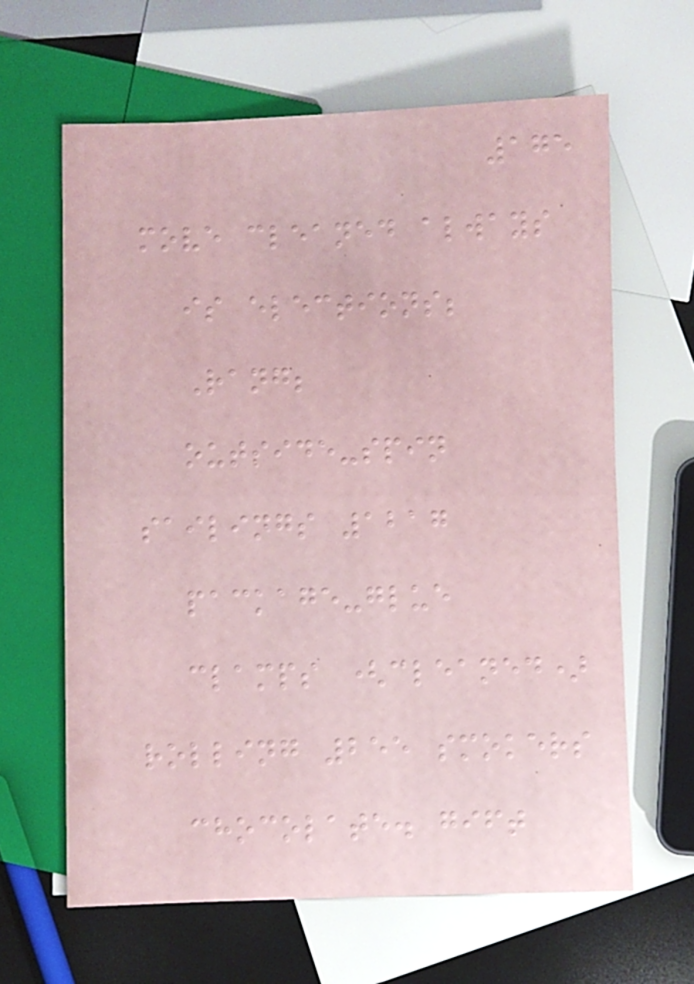175
move cleaned always
is elections;
Rang;
outside-spin
sailings 1217
package-glue
clamps (cleaned)
rolling 255 smokers
chocolate. gift
